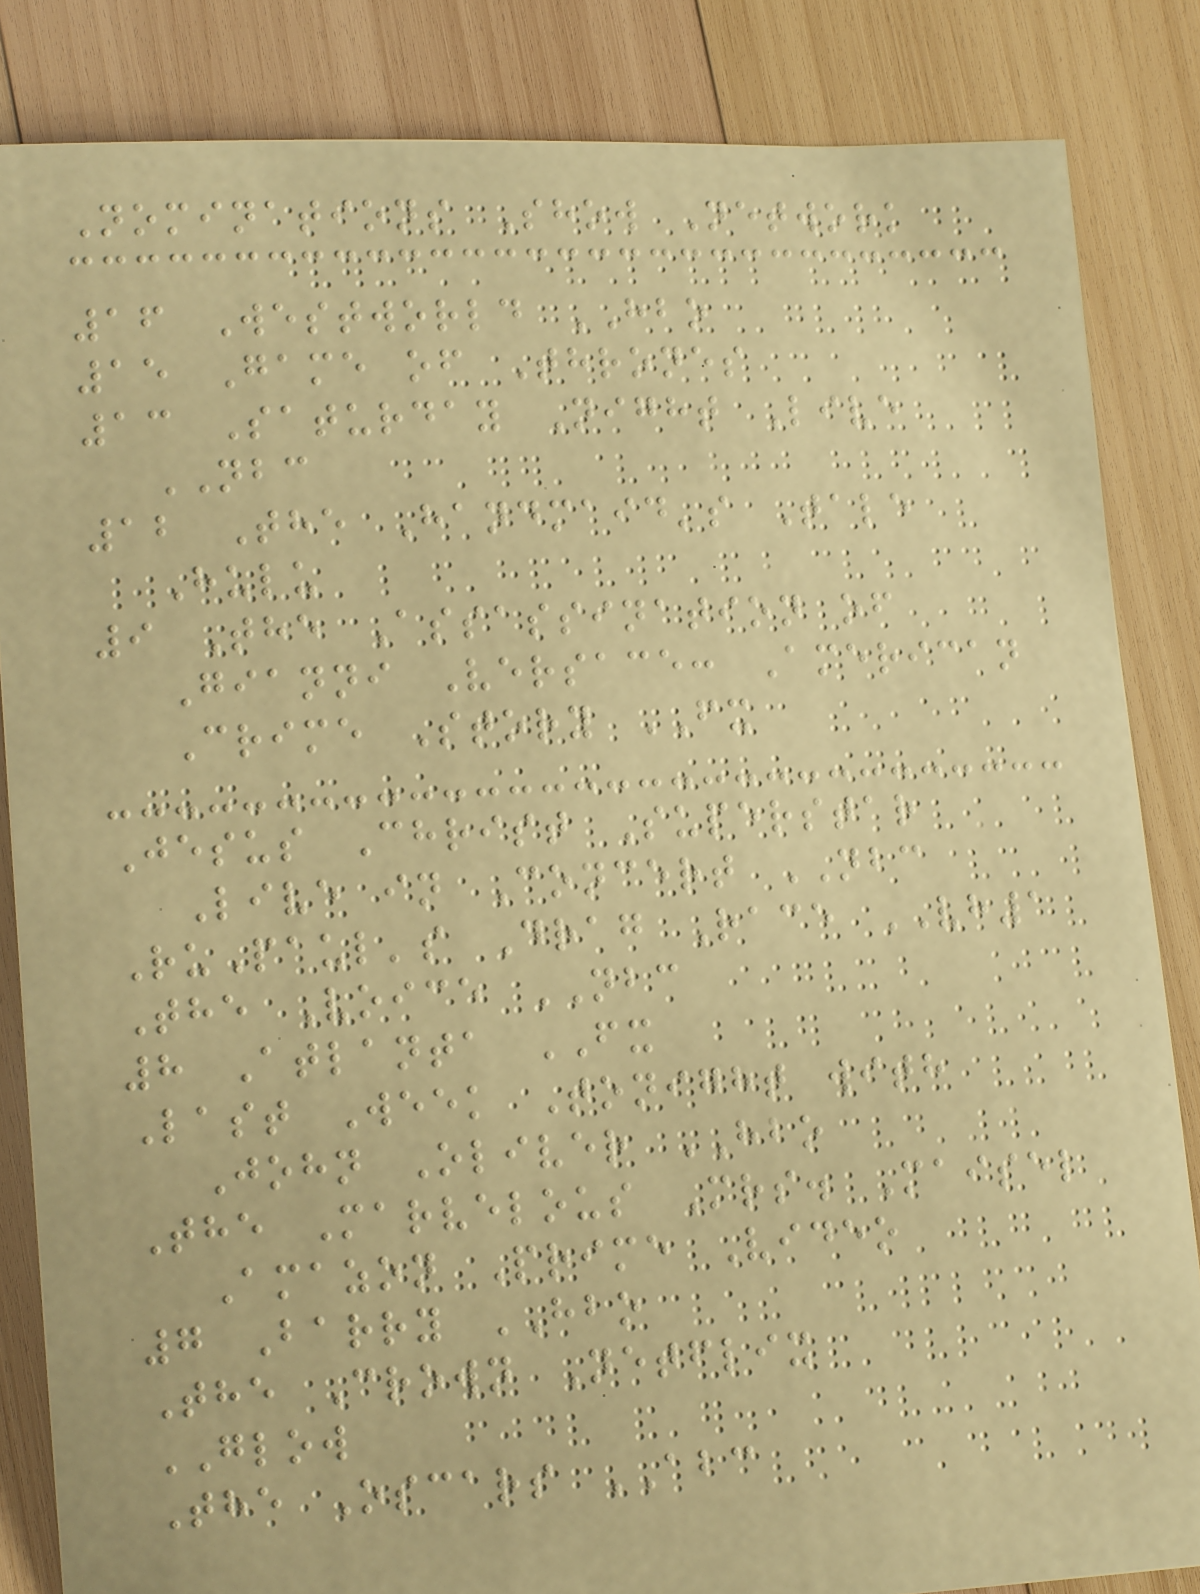Nominations Show Network
16 Westworld HBO
15 Game of Thrones
13 Saturday Night Live
NBC
12 The Handmaid's Tale
Hulu
9 The Assassination of
Gianni Versace: American
Crime Story FX
Jesus Christ Superstar
Live in Concert NBC
RuPaul's Drag Race VH1
The Voice NBC
8 Atlanta FX
Last Week Tonight with
John Oliver HBO
The Marvelous Mrs. Maisel
Amazon Prime Video
7 Barry HBO
The Crown Netflix
GLOW
The Oscars ABC
